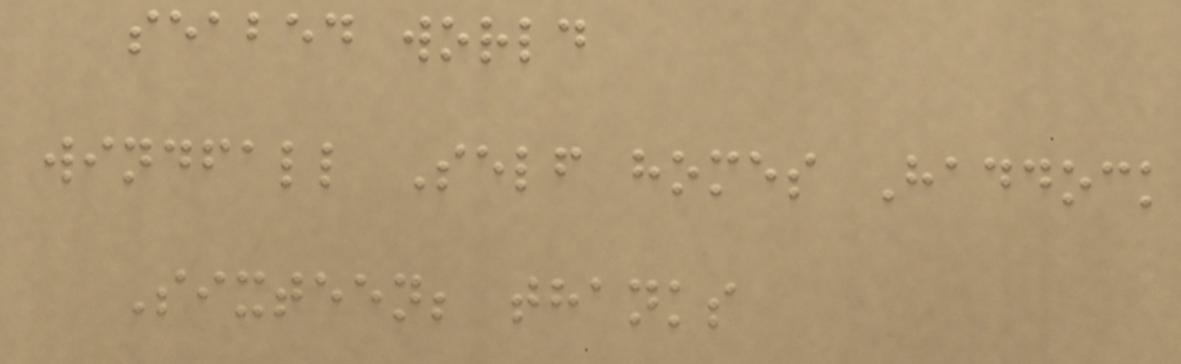seabed world
windfall Self homes Haddock
Sixteen; thanks
